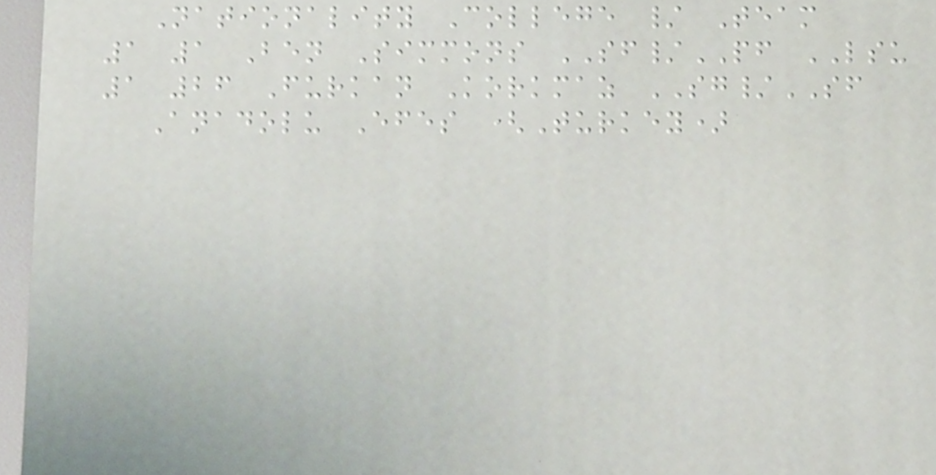Nationality College / Team
1 1 Ben Simmons SF/PF LSU
1 26 Furkan Korkmaz SG/SF
Anadolu Efes (Turkey)
